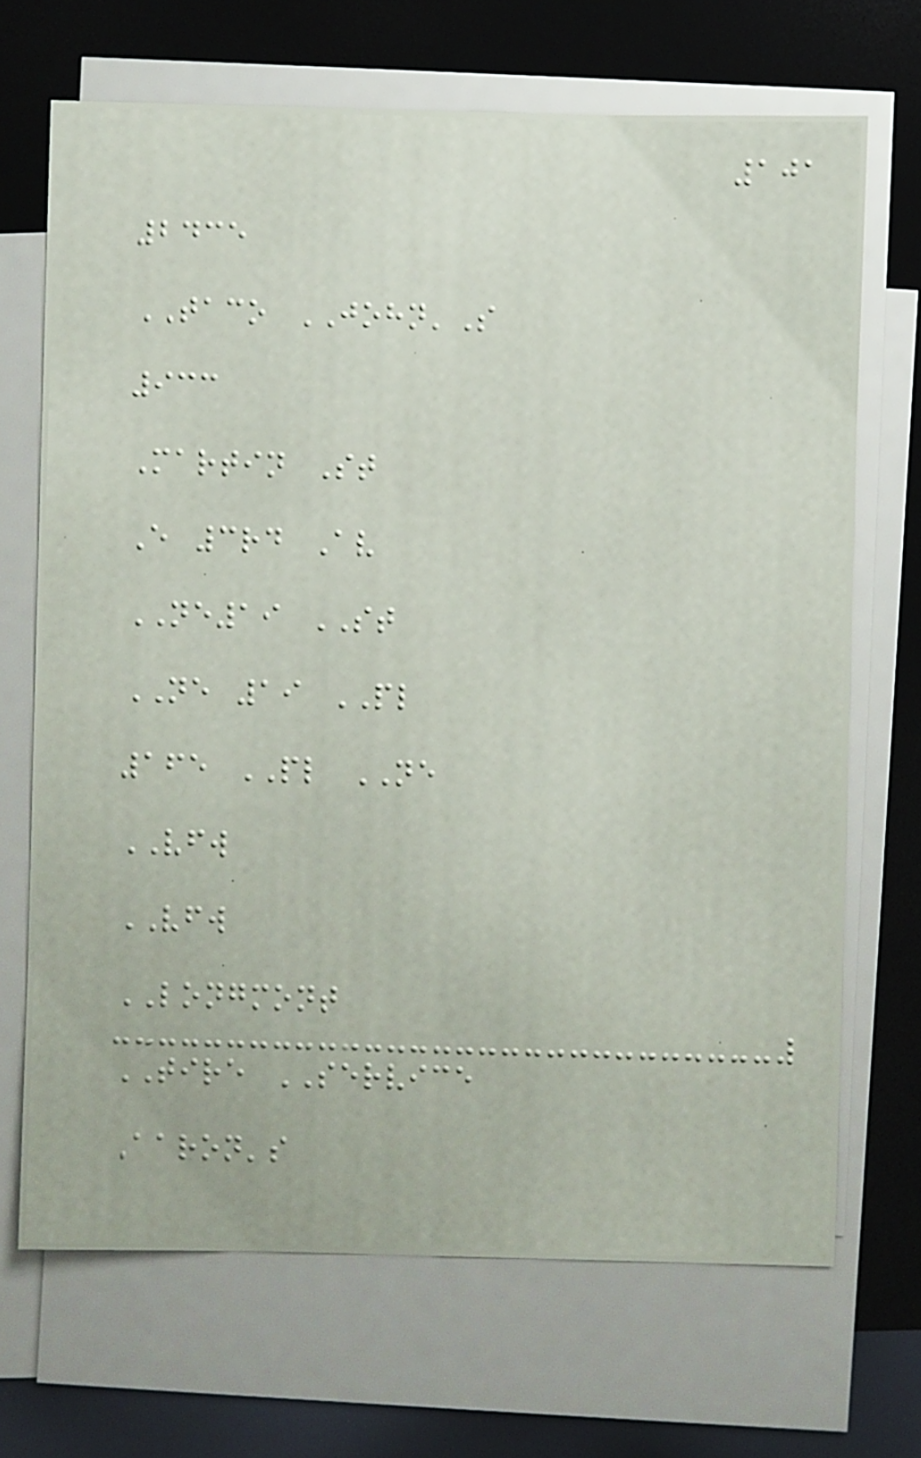101
2435
TACO JOHN'S
933
Martin St
E 3rd Av
NE19 ST
NE 19 PL
165 PL NE
VFW
VFW
LONGMONT
TIRE SERVICE
Aaron's
